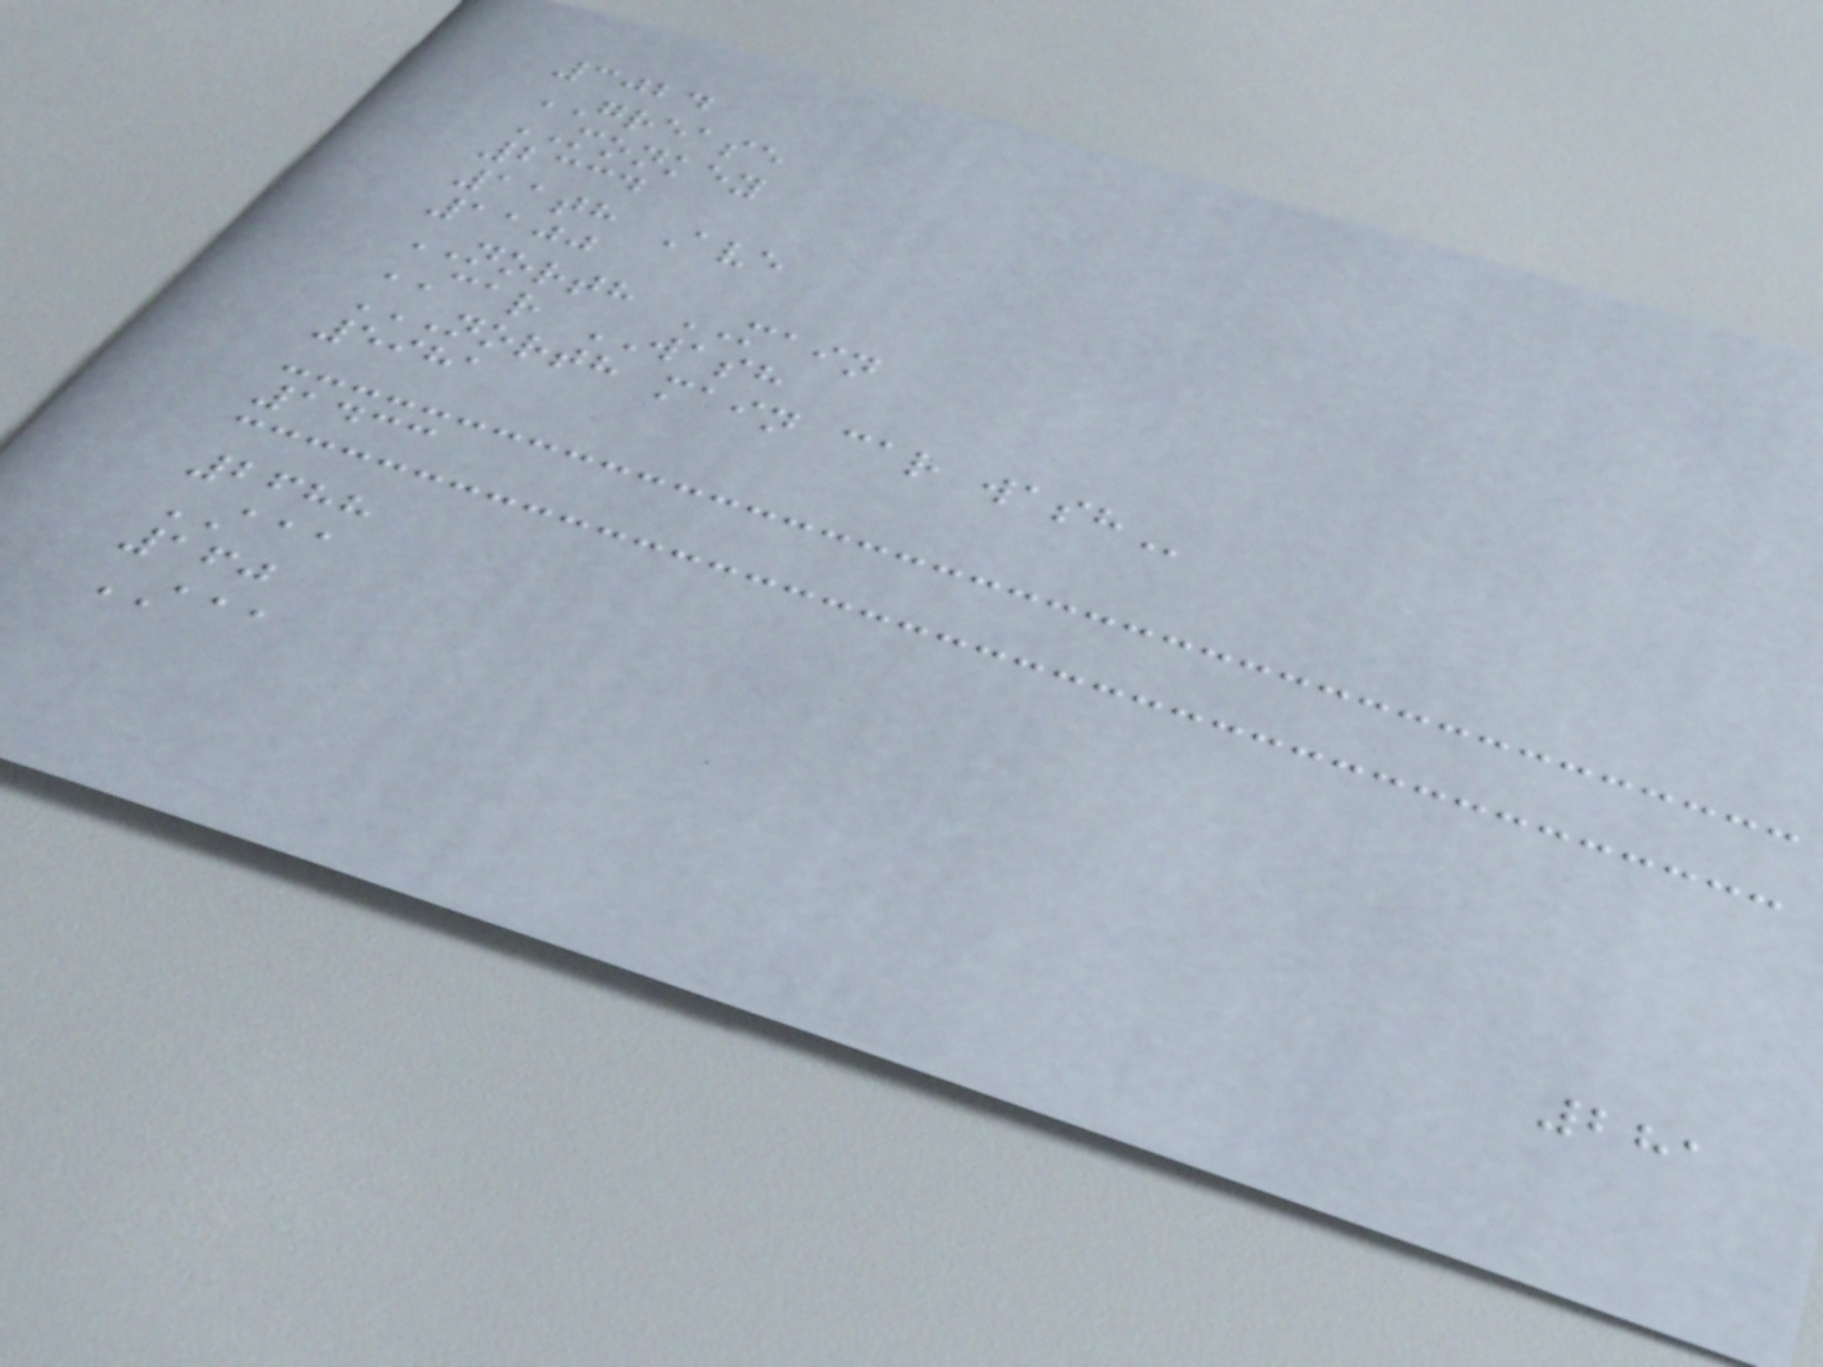3024
GREASE
MONKEY
2334
11th Ave
1100
NORTH MAIN
CAR WASH
NORTH MAIN CAR WASH
5981
1433
2688
AAA
160
AAA
281
